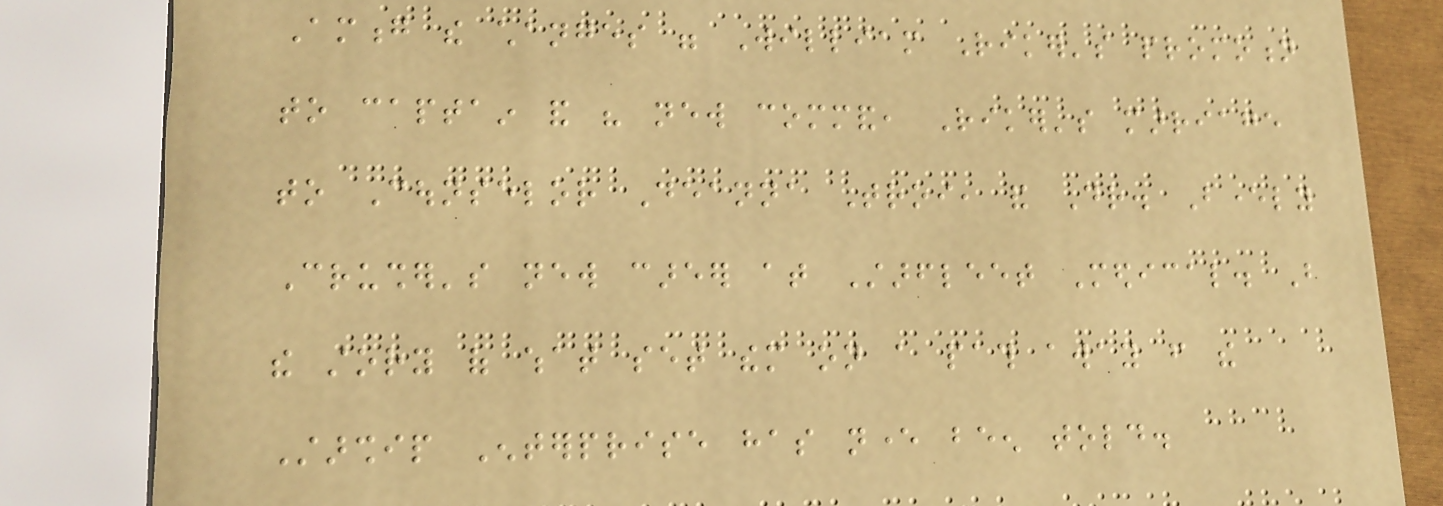Among the changes were William Riker's promotion
to captain and his new command, Riker's marriage
to Counselor Deanna Troi, and Dr. Beverly
Crusher's new career at Starfleet Medical. But
the story of what set them on a path away from the
Starship Enterprise has never been told.
